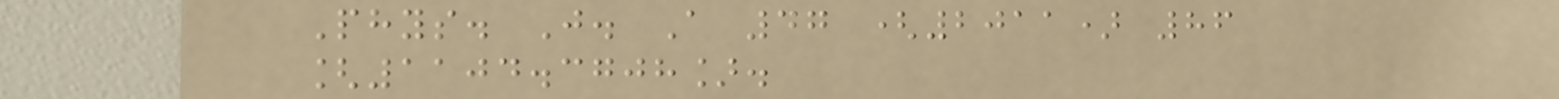Phys. J. A 47 (2011) 86
[1104.3708].
